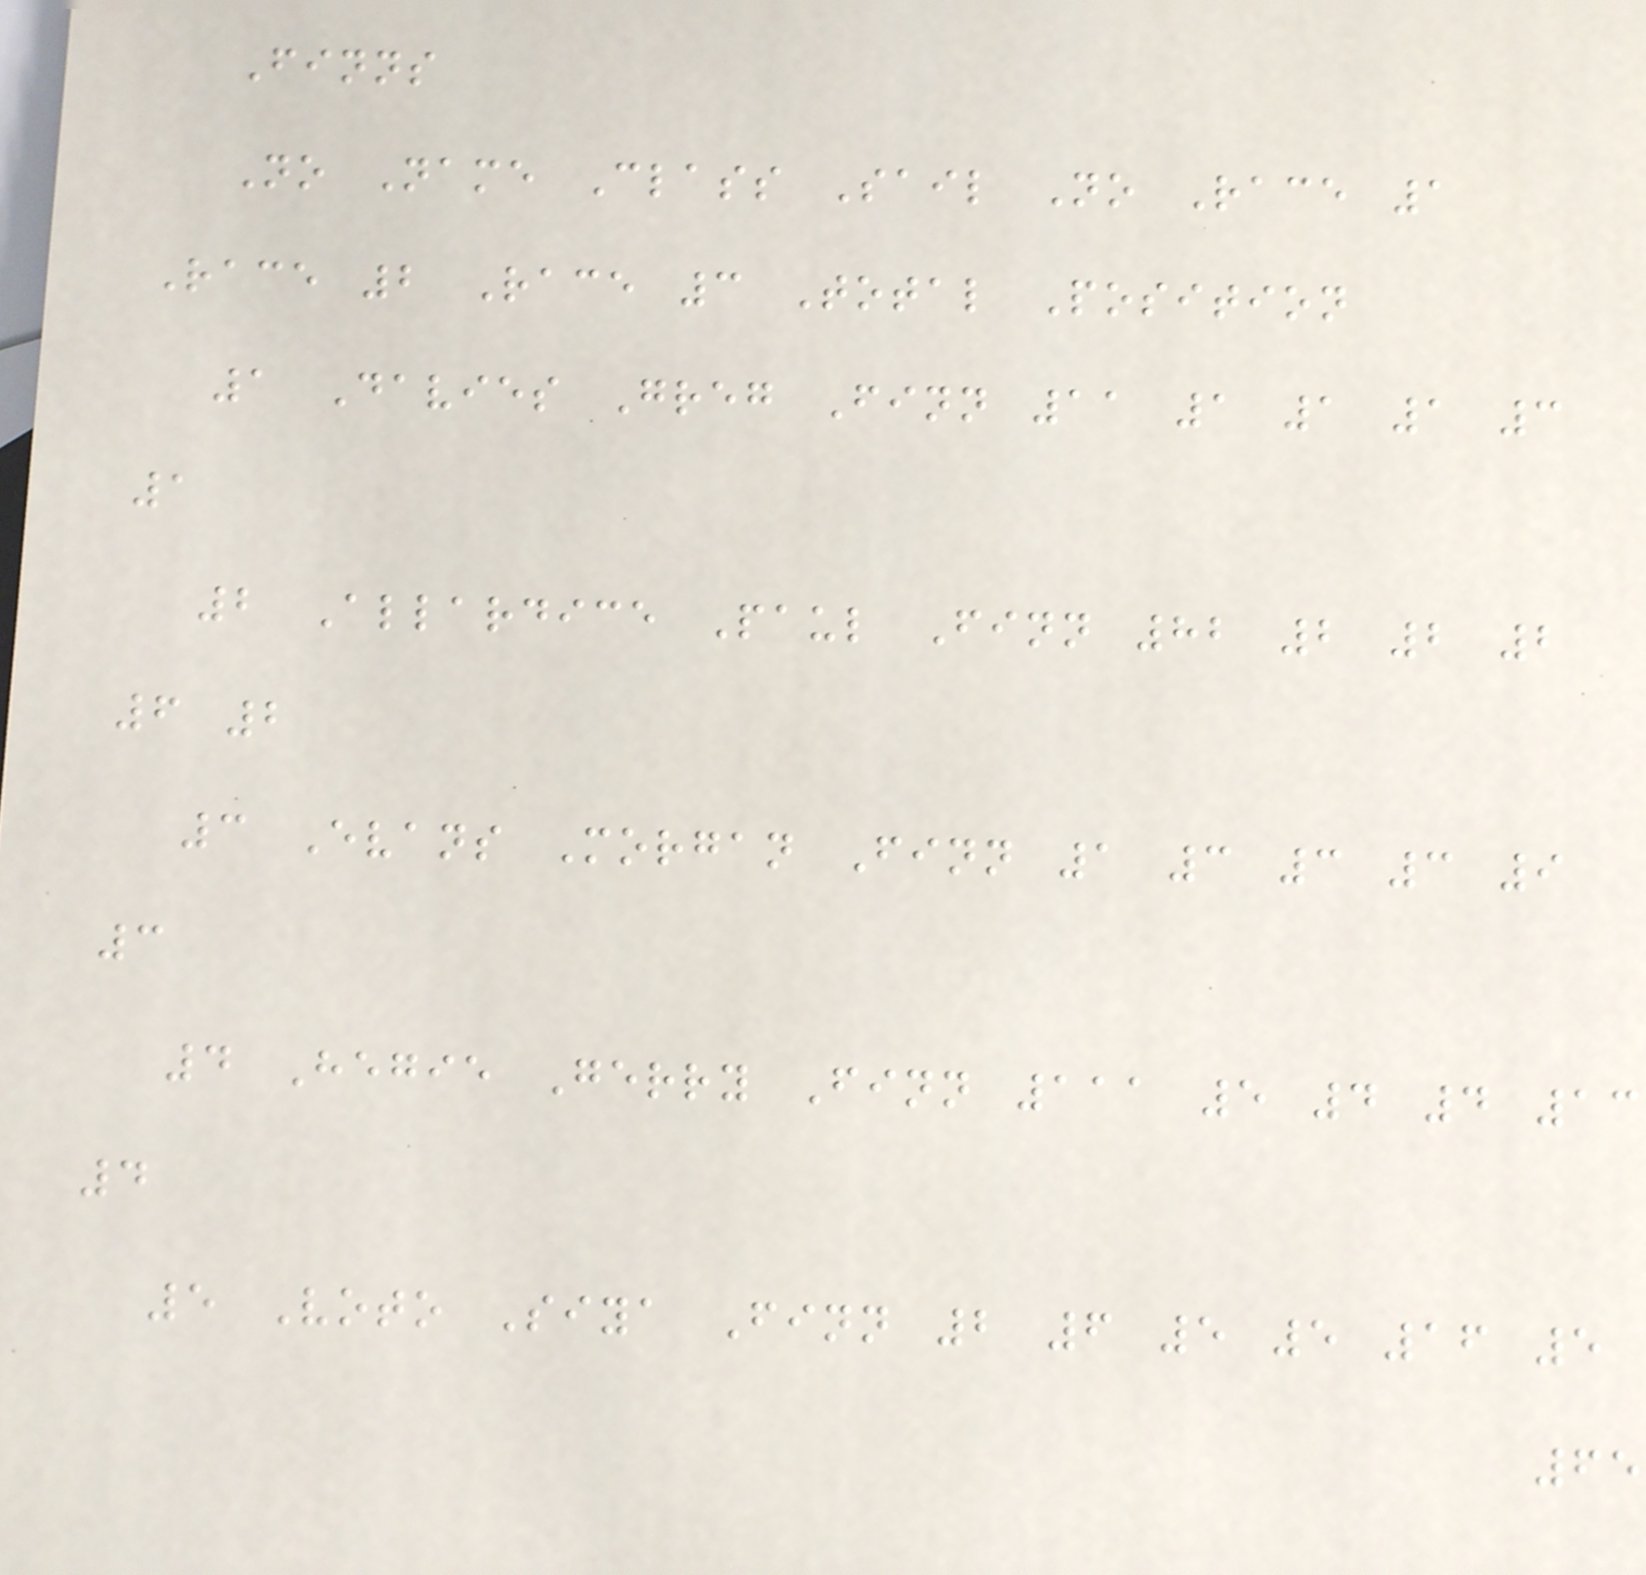Finns
No Name Class Sail No Race 1
Race 2 Race 3 Total Position
1 Davies Greg Finn 11 1 1 1 3
1
2 Allardice Paul Finn 82 2 2 2
6 2
3 Evans Morgan Finn 1 3 3 3 9
3
4 Hegie Gerry Finn 111 5 4 4 13
4
5 Voto Siya Finn 2 6 5 5 16 5
65
